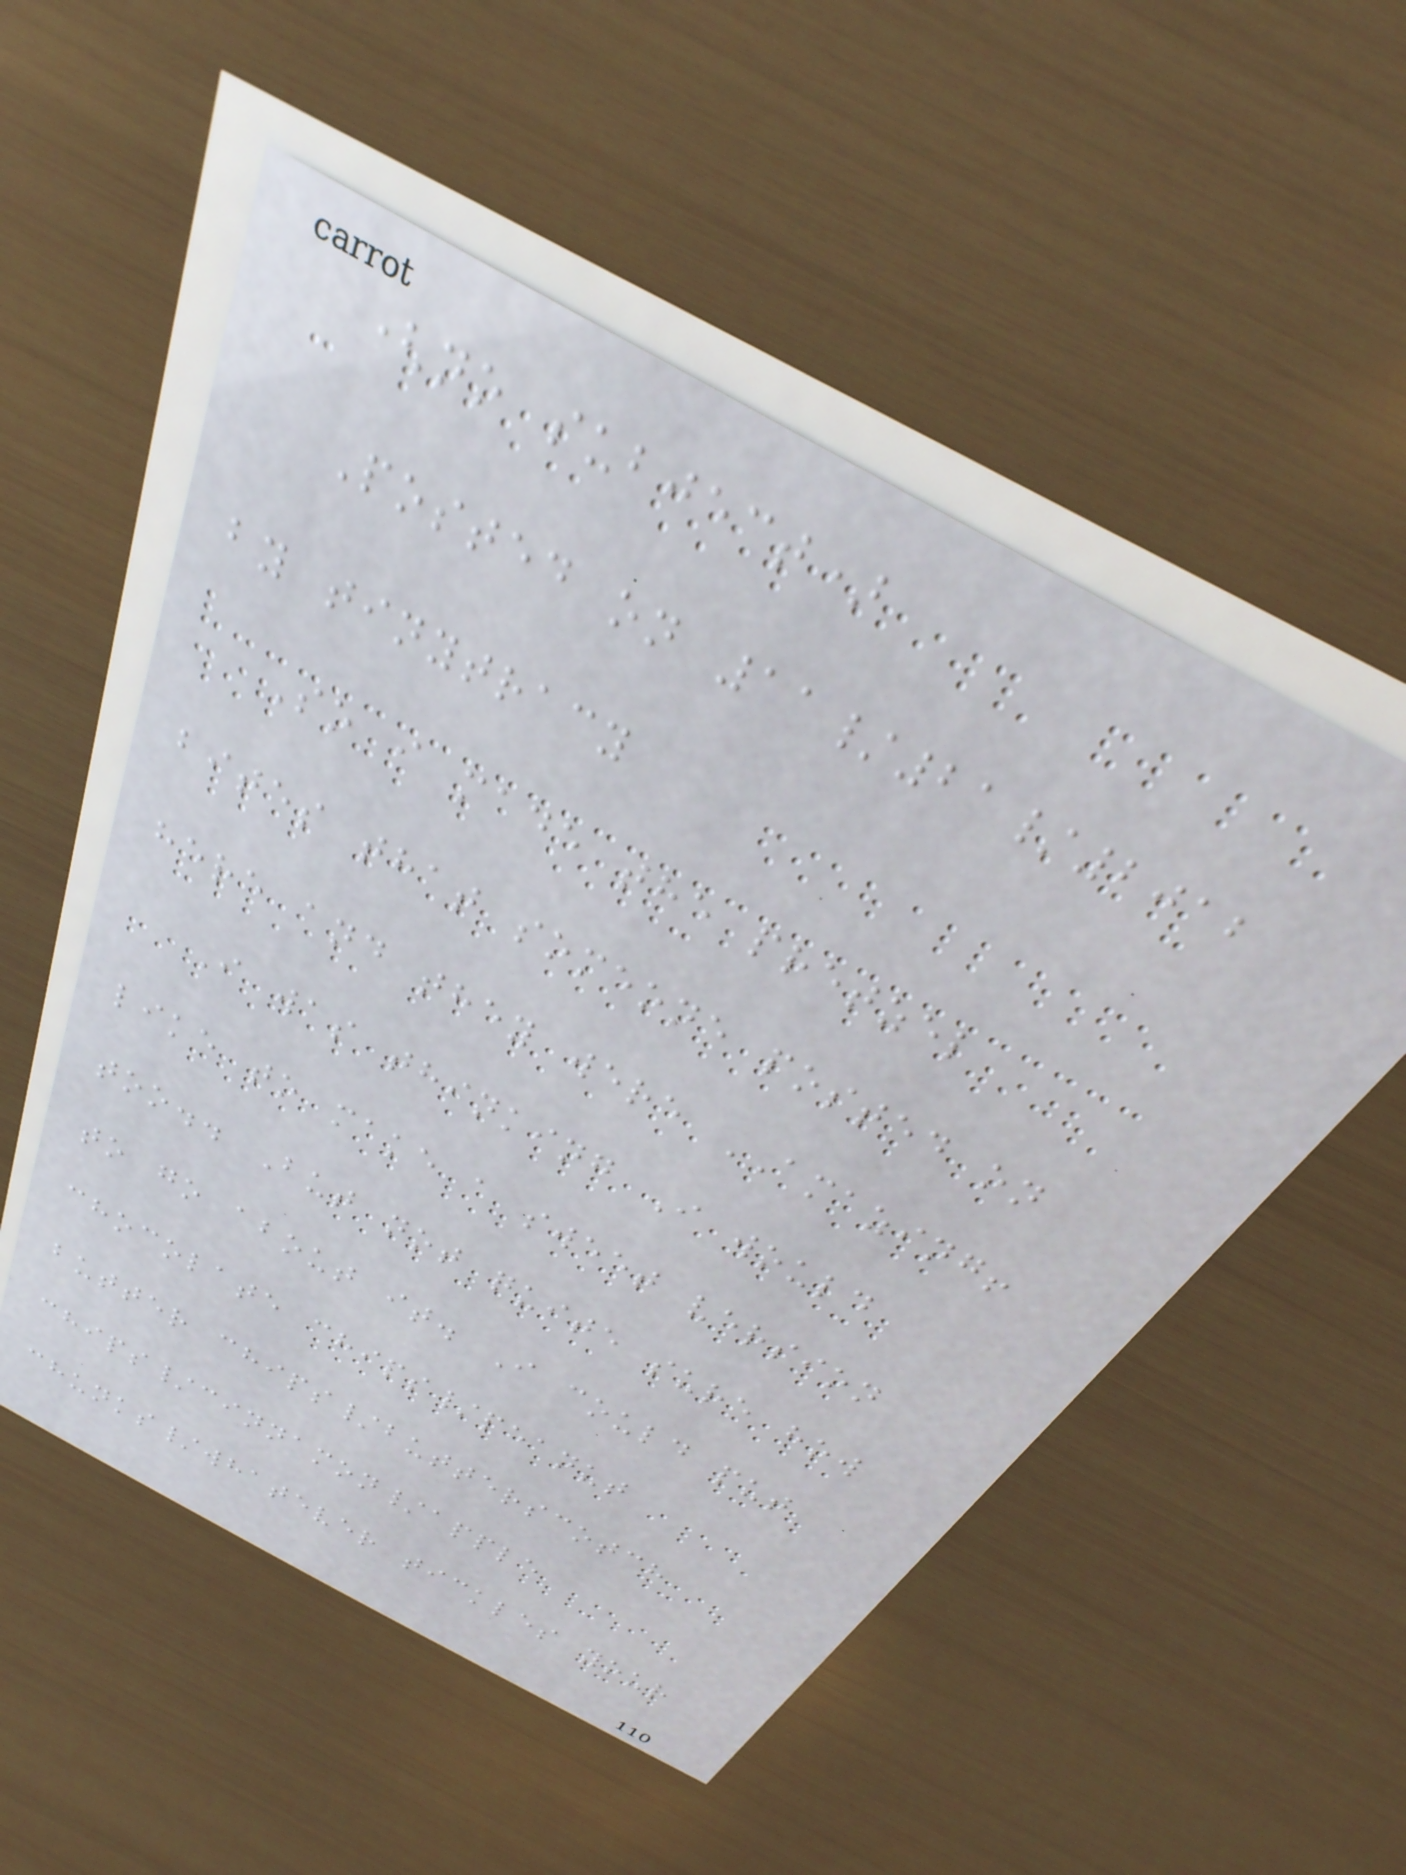(no subject)
Posted on 11/21/2012
by tinytracy
So i made the pretzel
bites that someone posted on
here and they were AMAZING!
I was thinking I would
like to make a sweet version
too.. But not quite sure how
to go about it. I could put
chocolate chips/peanut
butter chips/butterscotch
chips/cinnamon/apple
chunks/whatever tickles your
